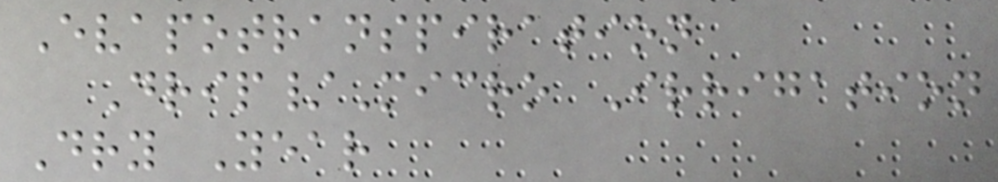Evapotranspiration
Drip/Micro Irrigation
Dry Year
